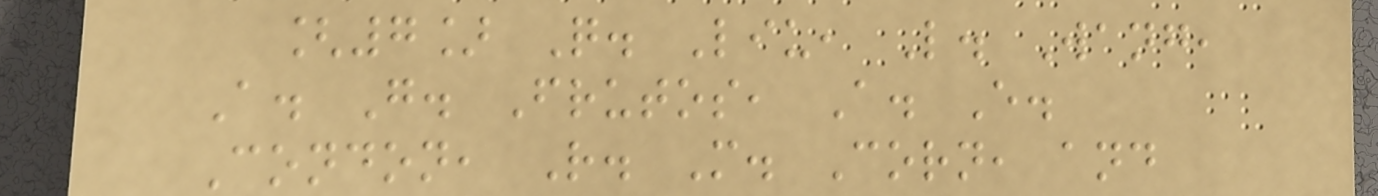[7] Q. Liu, L. Wang,
A. G. Frutos, A. E.
Condon, R. M. Corn, and
